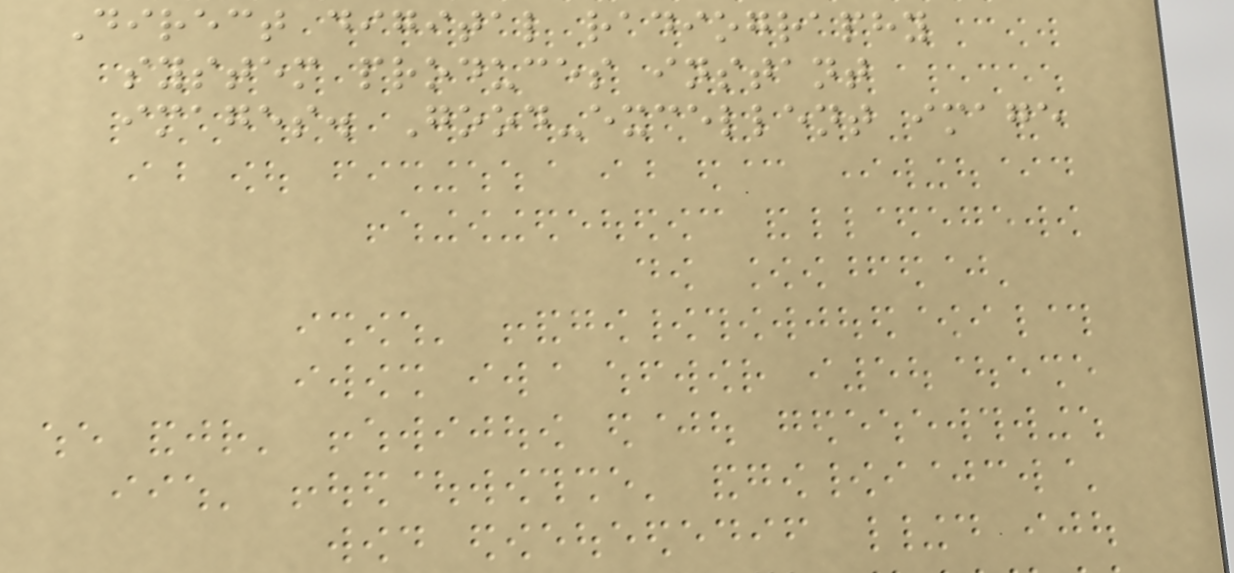Direct digital radiography
system produces instant
images. Good-excellent image
